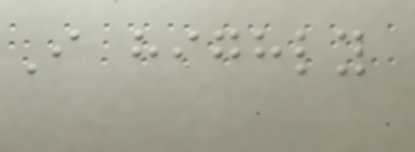I highly
